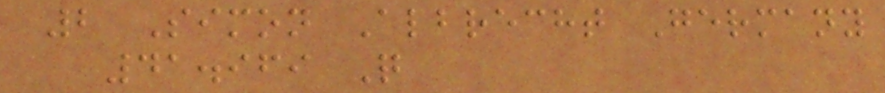2 Simon Albrecht Germany
41.969 Q
